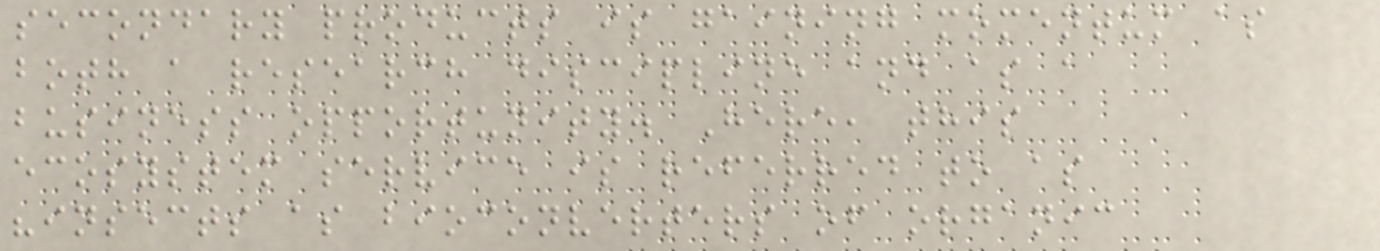secondary products is gaining momentum as
both a research discipline and as a
business opportunity. Here, this
ecosystem service is referred to as
"insects as bioconverters of organic
